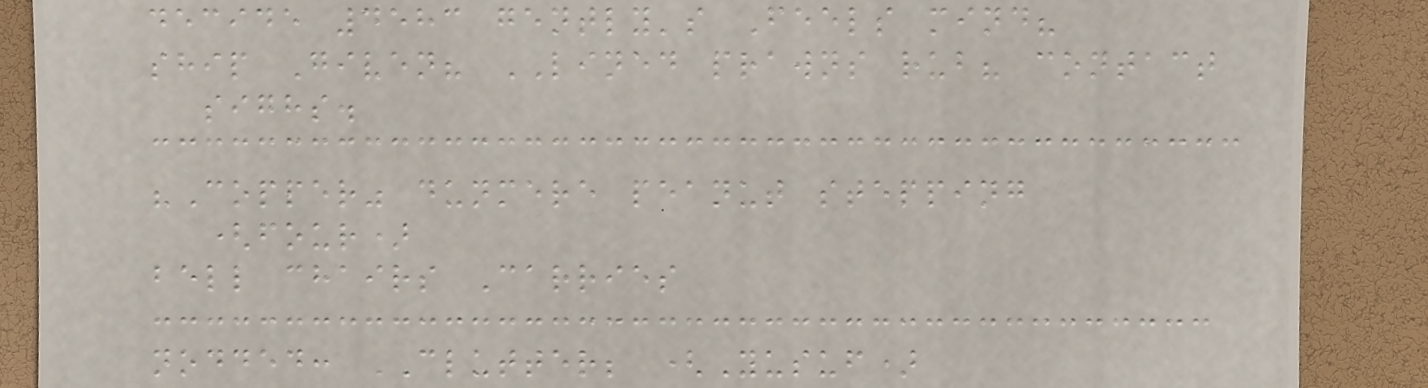decide 4583 gently's Feels mind?
ship Given? LINED prawns rub? contact
sighs.
"Copper" dunmere peanut stepping
(four)
bell chairs Carries
nodded: CLUTTER; (Yusuf)
